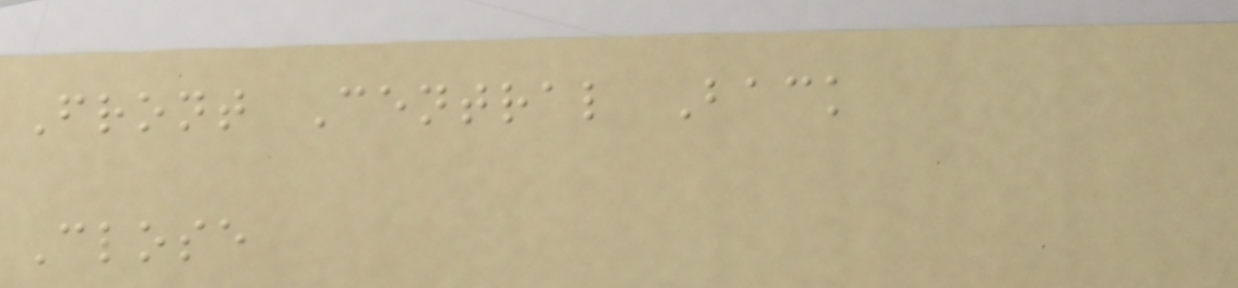Front Central Back
Close
